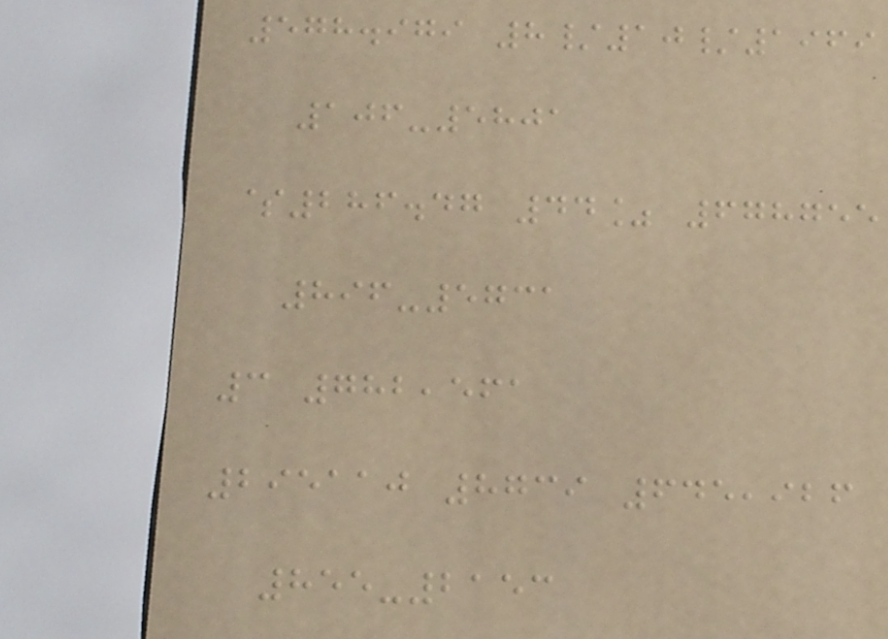578.979 8/10/1969
106-5801
$286.47 44% 678755
896-5731
3 782,561
295110 8739 645,926
855-2153
